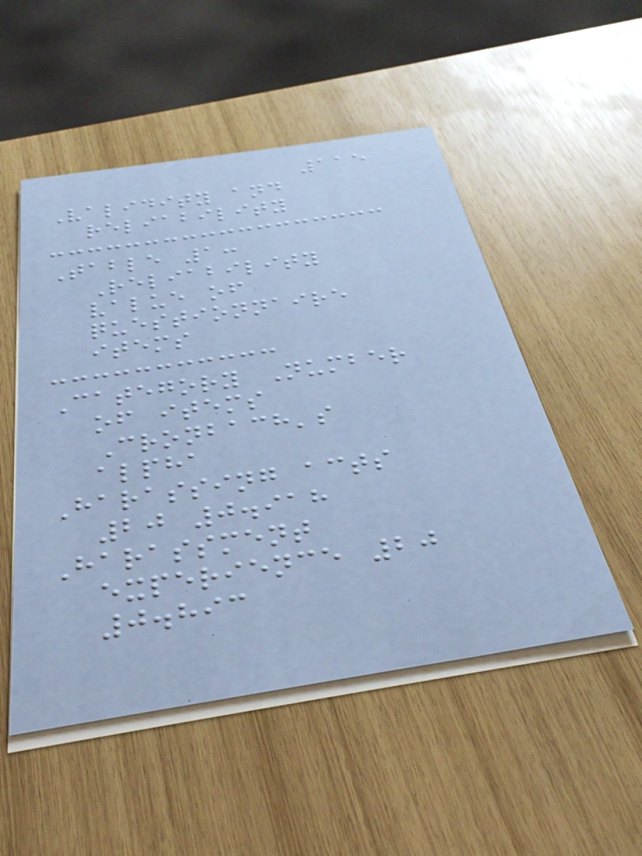115
Validity and
reliability
Table 1:
Reliability
value of
questionnaire
items
Category Number
of items
Cronbach's
alpha
Harassing acts
20 0.918
Harassment
experience 20
0.893
